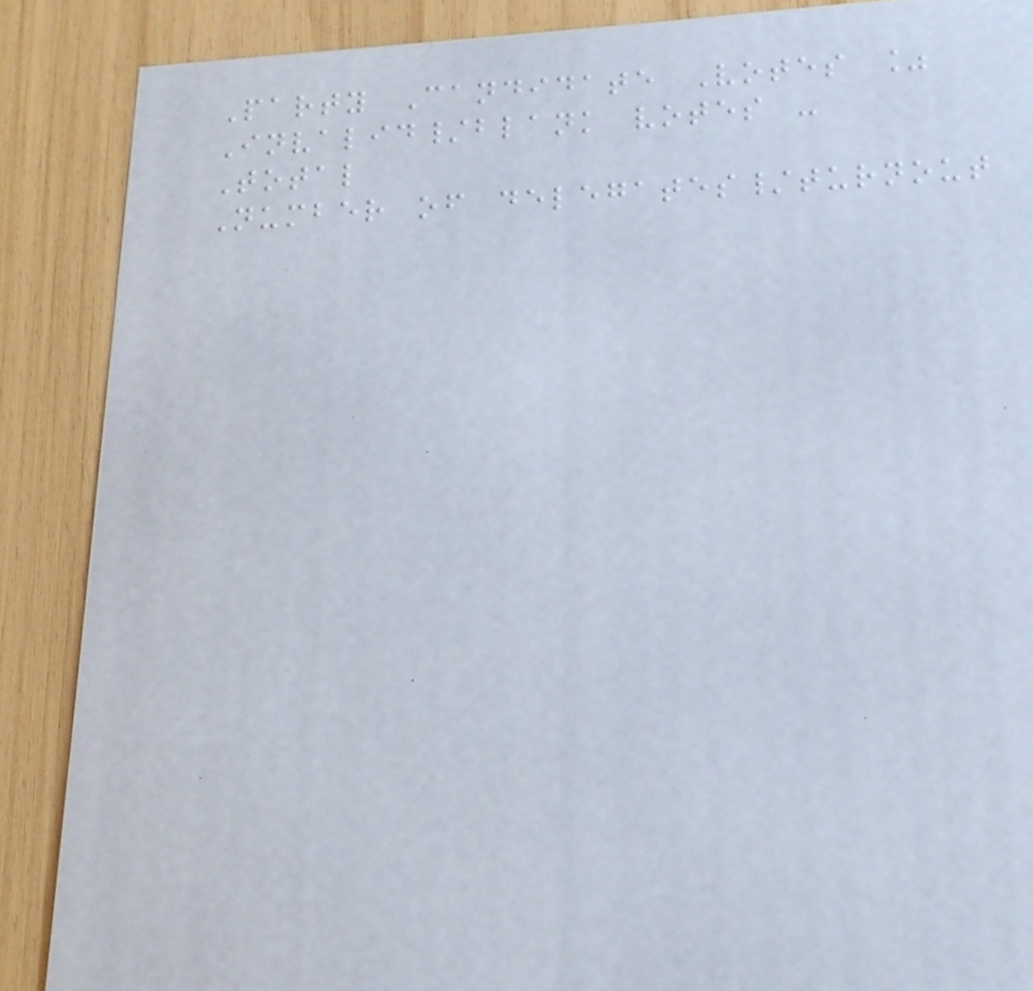Party Candidate Votes %
Invalid/blank votes -
Total
Number of delegates/turnout
